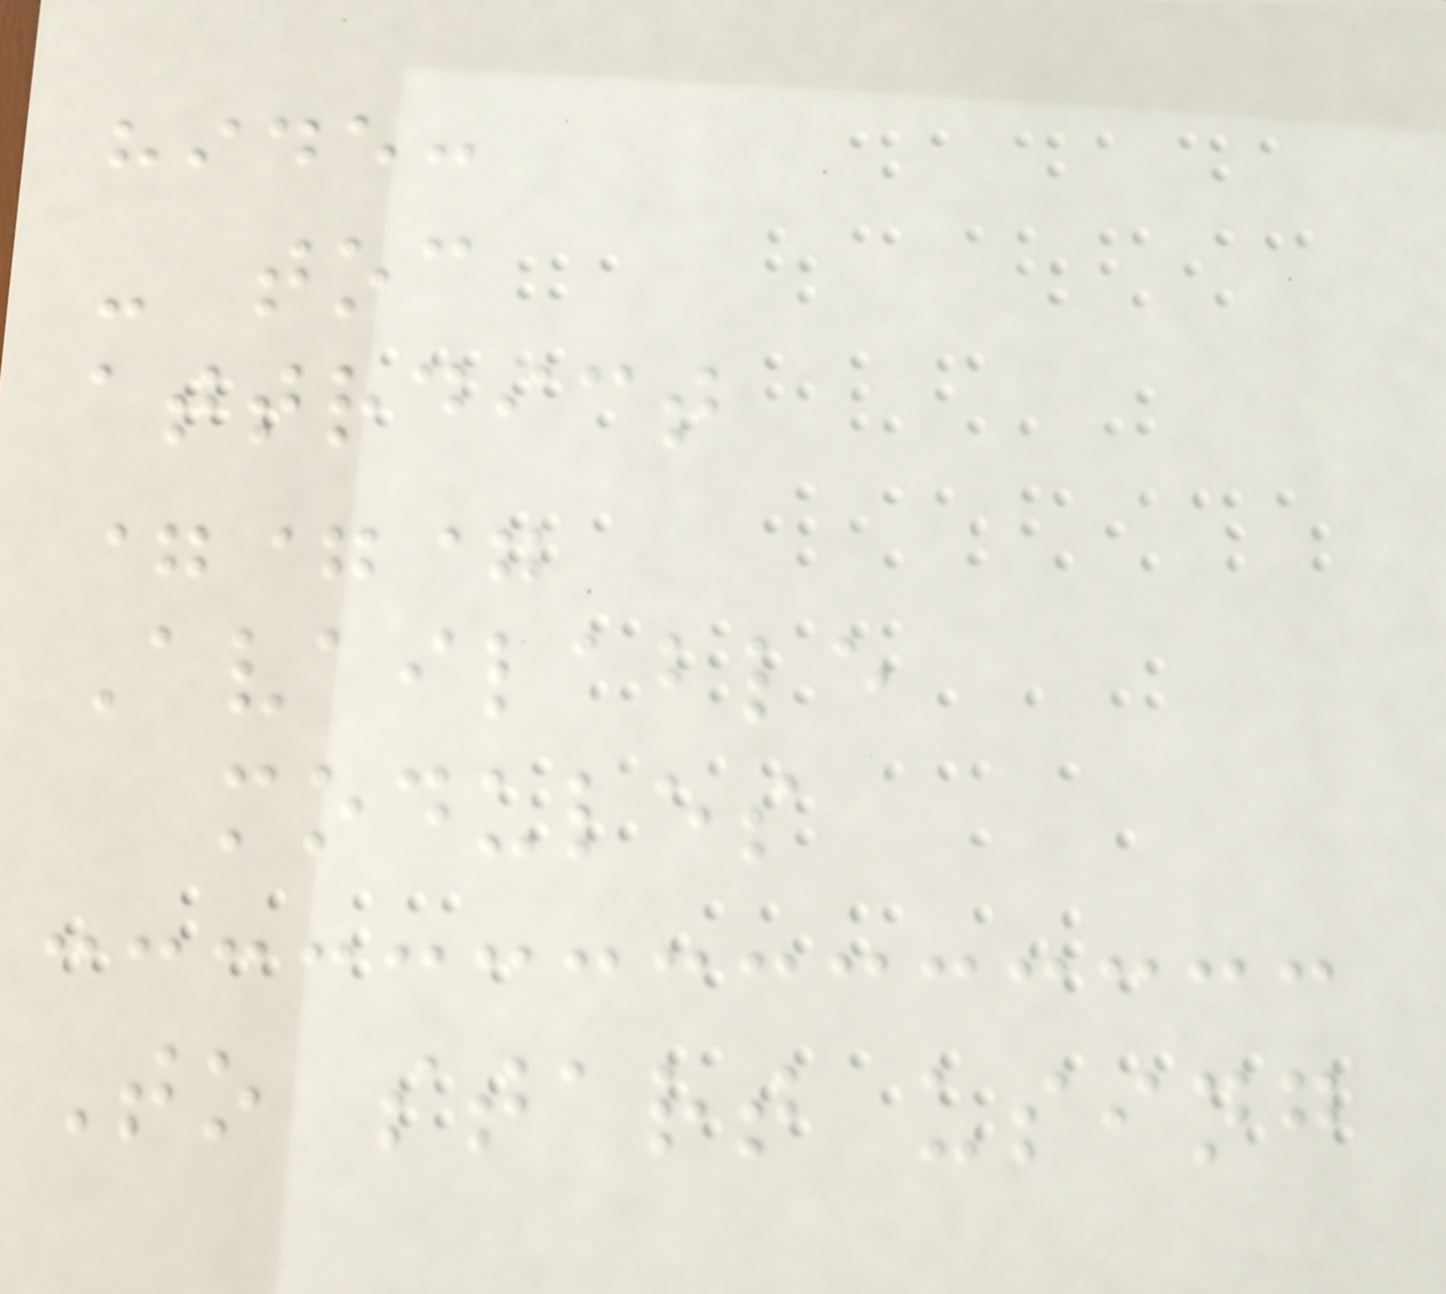hide:
- toc
attrdict
===
Available
modules
To start using
